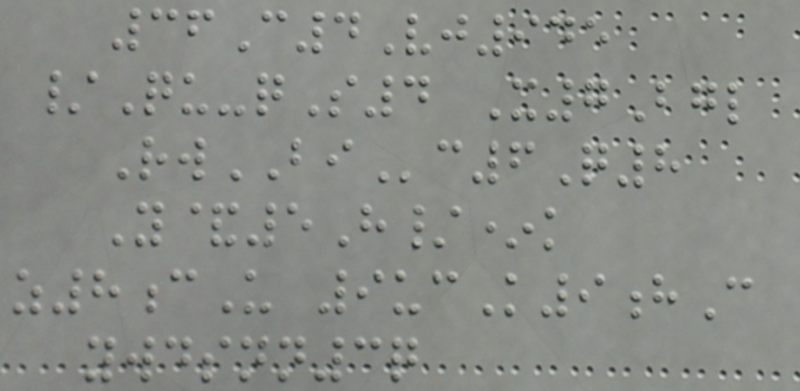36C4Vj945
/Qu-qS4 X7Bgl
RwBIc6Q8
Y&5H/*k
z8cU 9ucK9hC
ywdsnn3q
